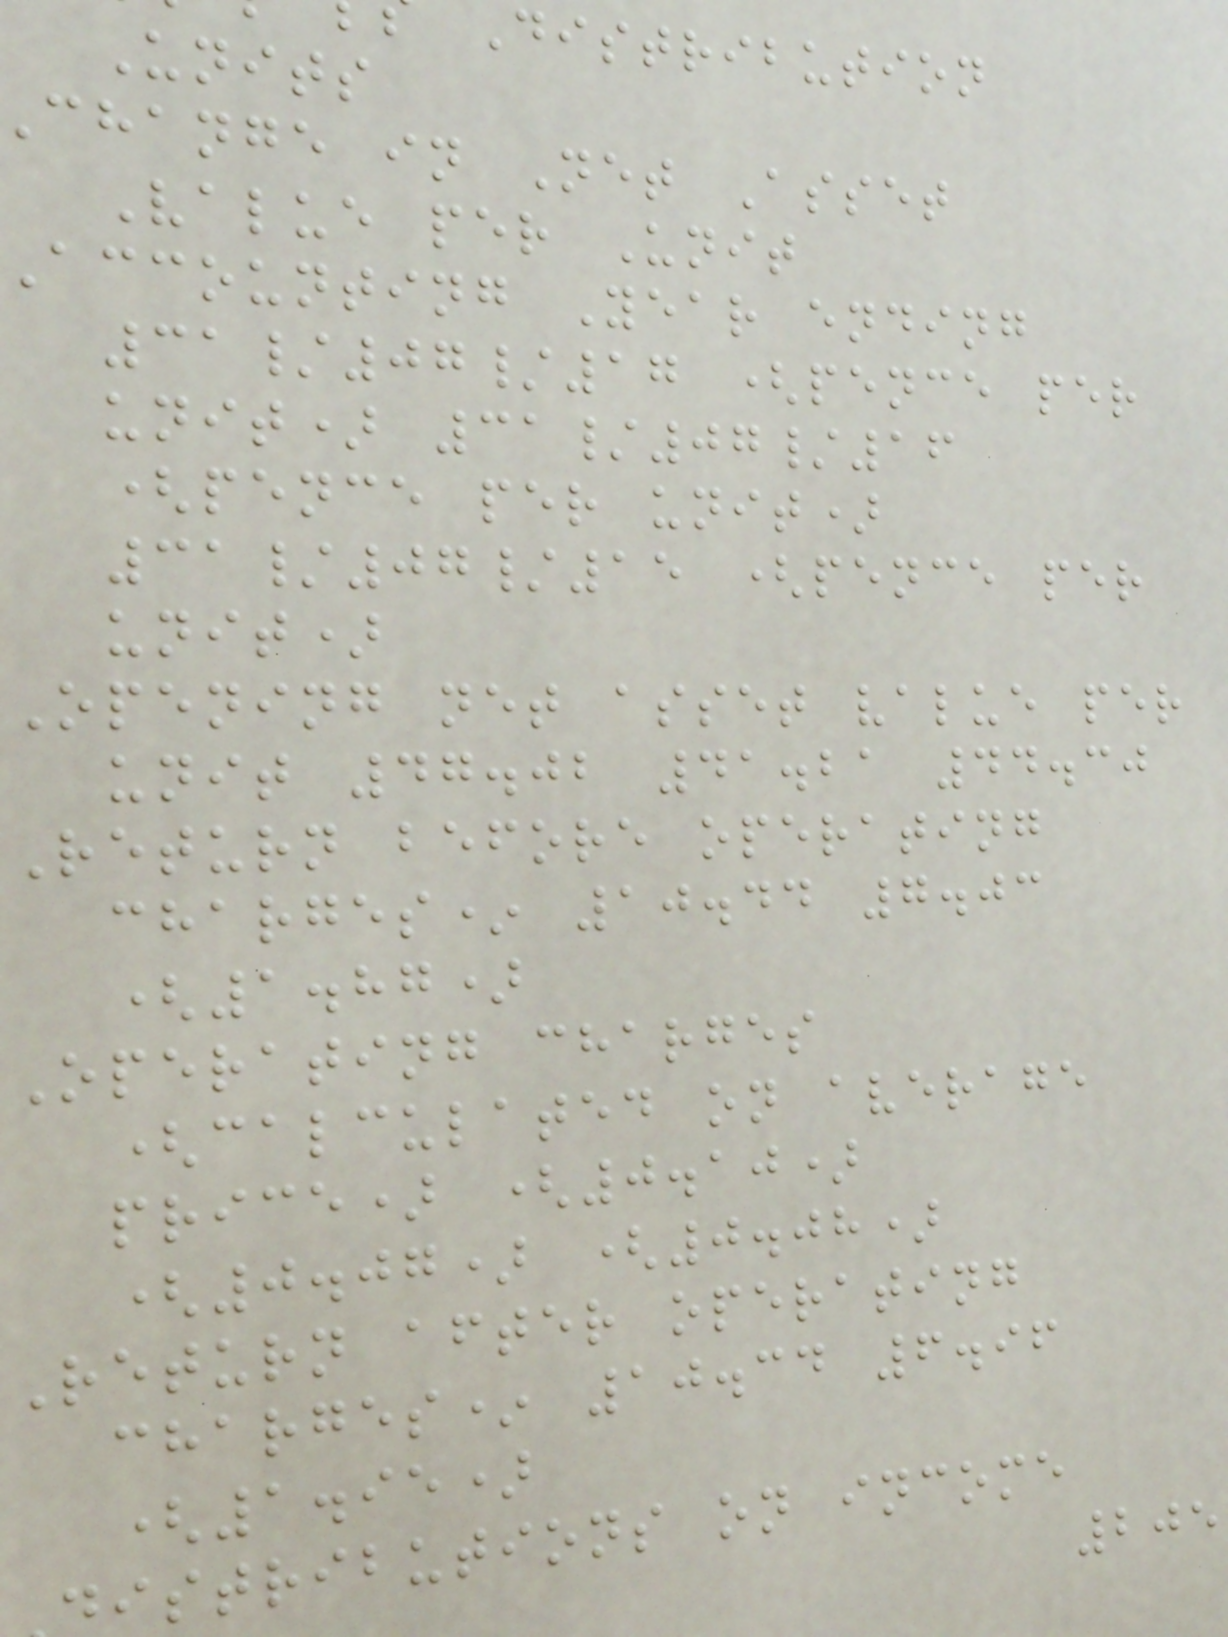Distribution
Units
change in Net Asset
Value per Unit
accounting Year ending
31/07/17 (pence per
unit) 31/07/16
(pence per unit)
31/07/15 (pence per
unit)
Opening net asset value per
unit 47.02 41.21 44.30
Return before operating
charges* 10.44 7.03
(1.87)
Operating charges
(calculated on average
price) (0.10)
(0.07) (0.08)
Return after operating
charges* 10.34 6.96
(1.95)
istributions on income
205
